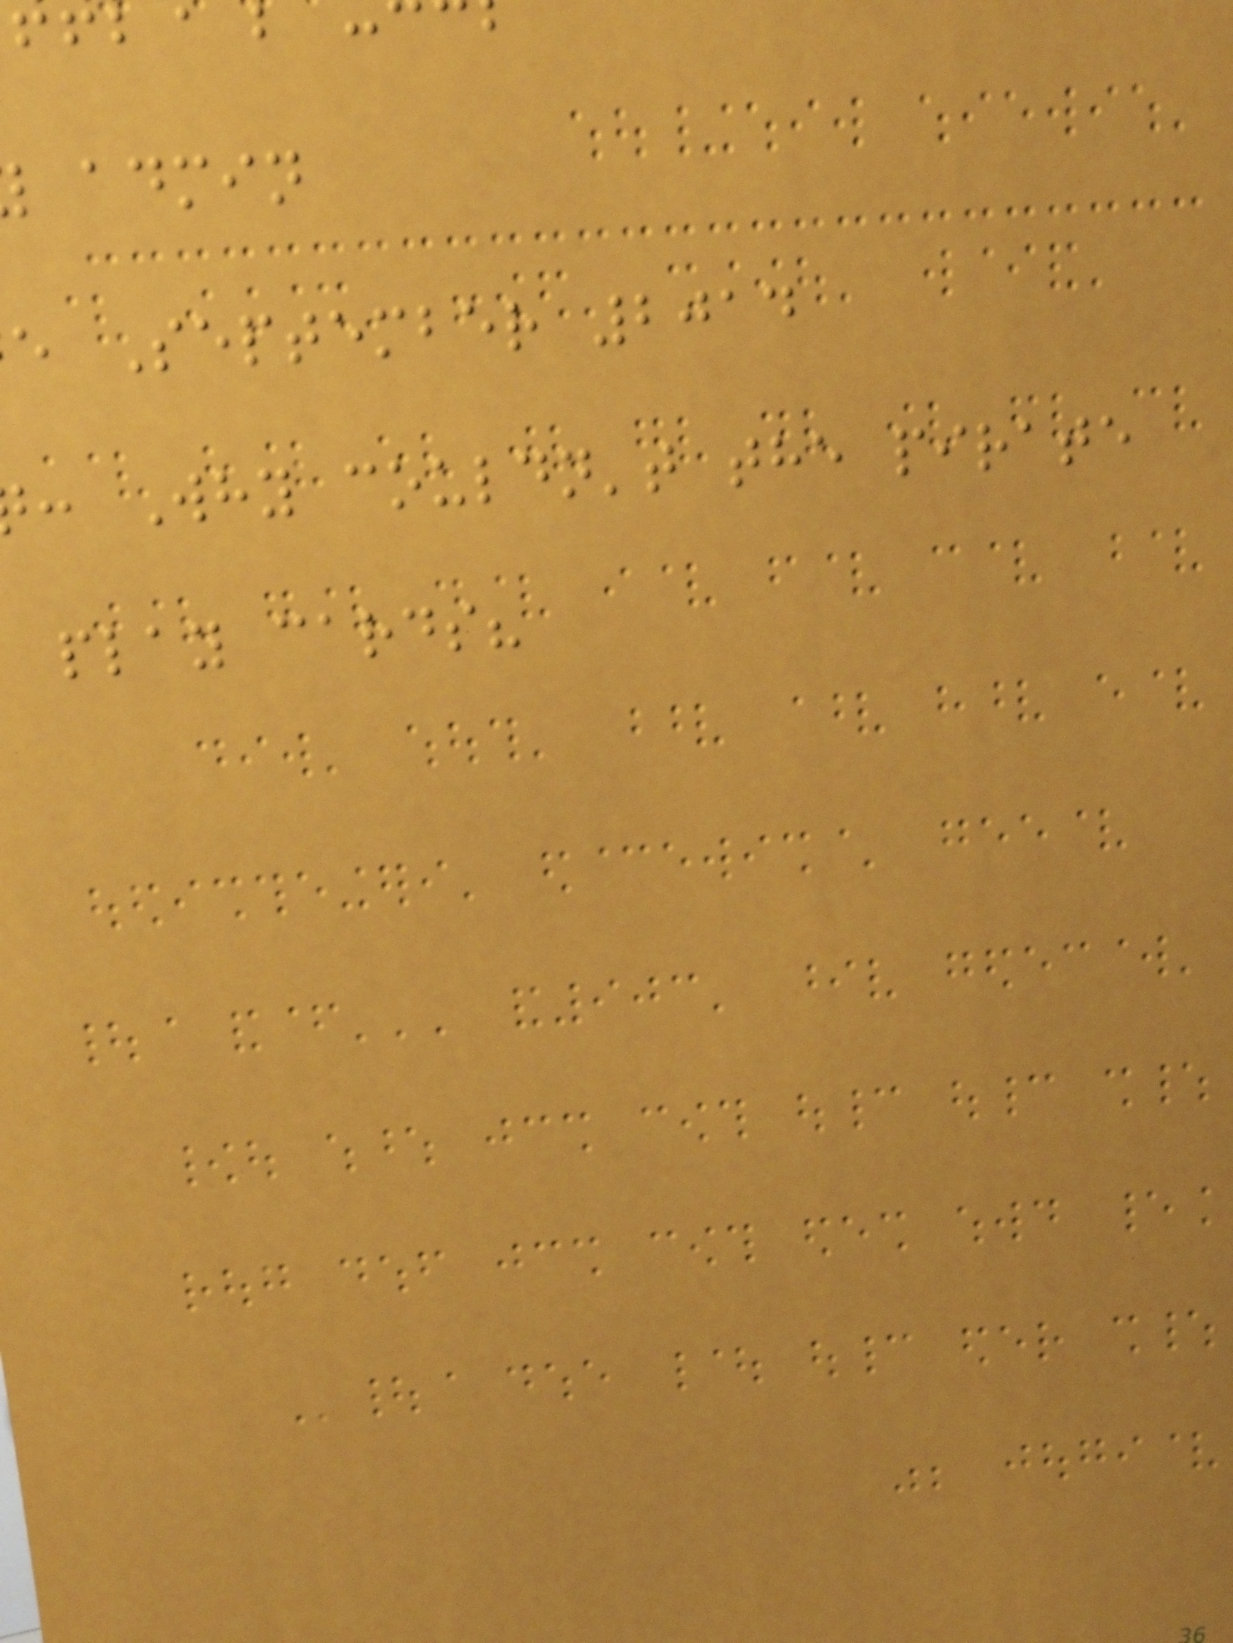admin
e September 2014
: Why couldn't the pirate
play cards?
